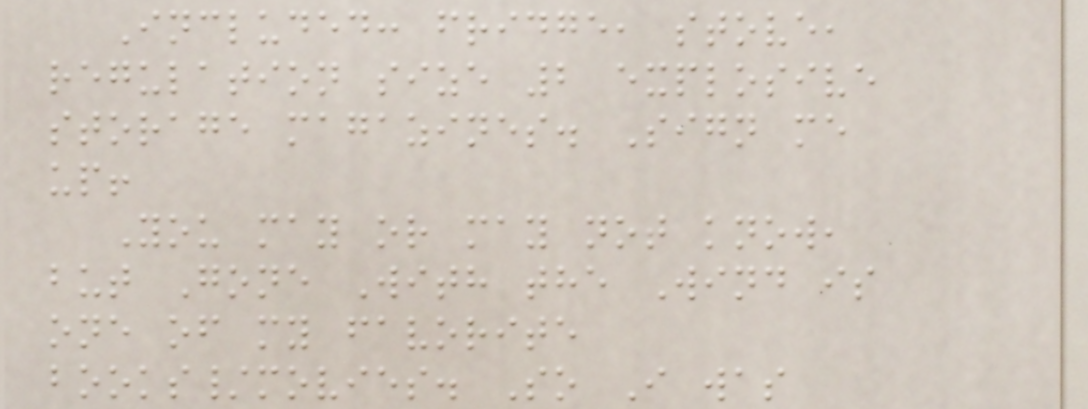Included: fridge, stove,
regulation size 2 explosive
storage magazines. Sign me
up!
You may or may not know,
but Gone With the Wind is
one of my favorite
books/movies. So I was
